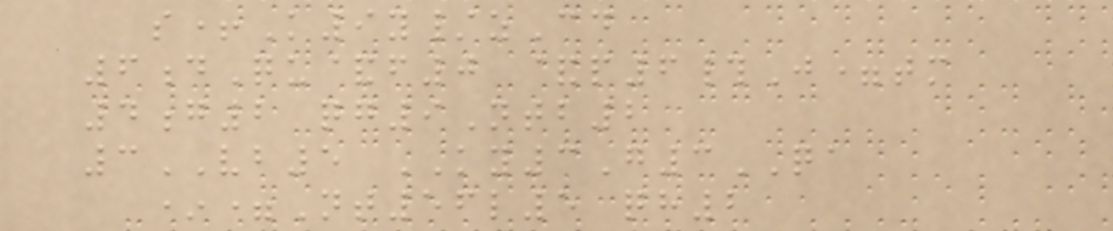s+K9y/zCd
6dQu&f0 &p6#J=tm
4g2 qg9Ntb2
3VB5 KY3G3QA
*=Nt56l5 qh2
